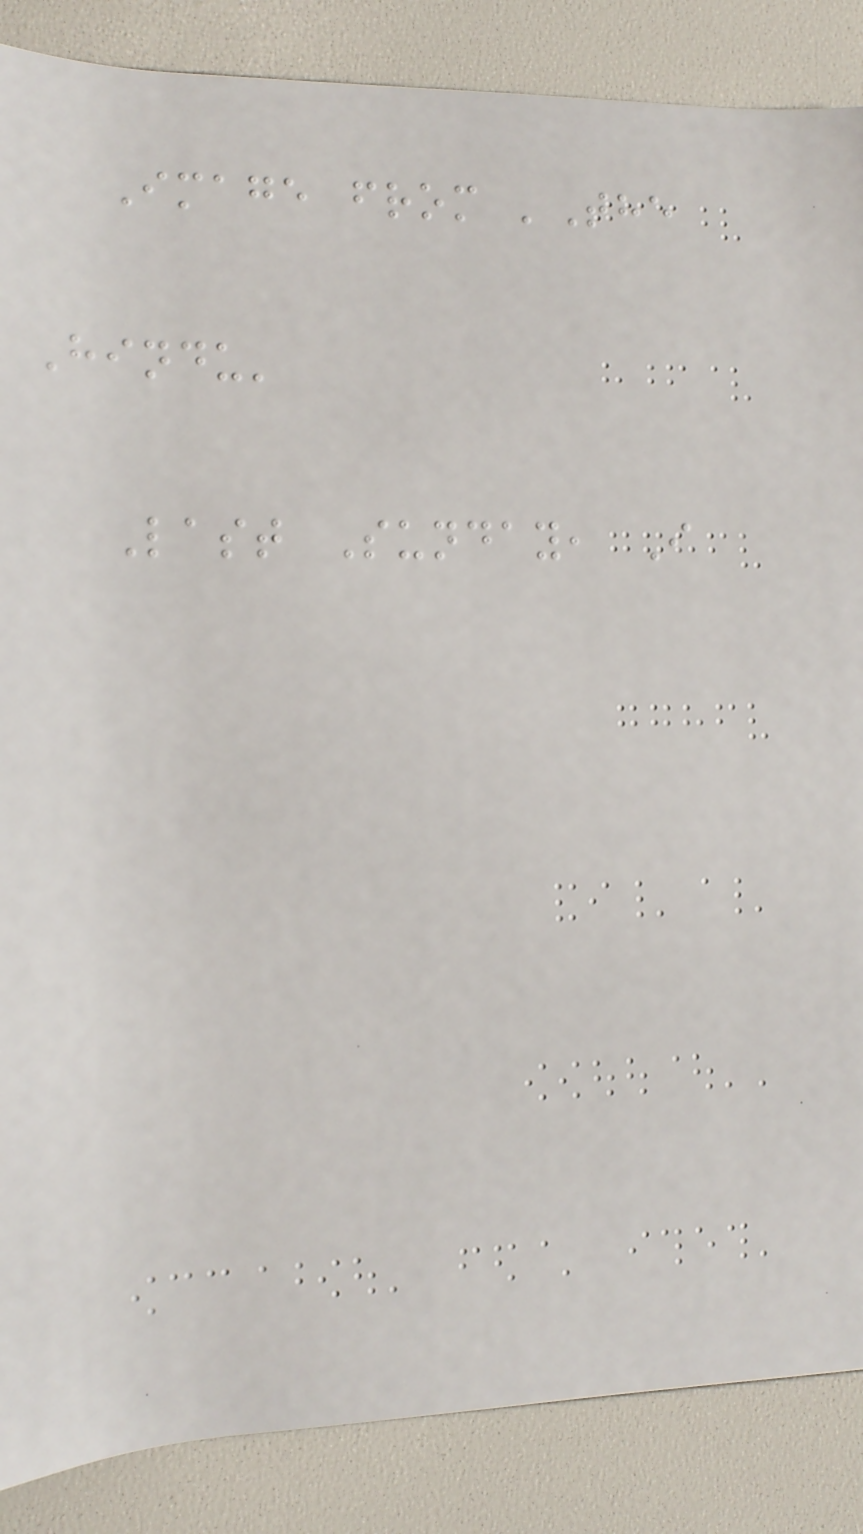Image from 'The
Hindu'
Last Sunday, I
